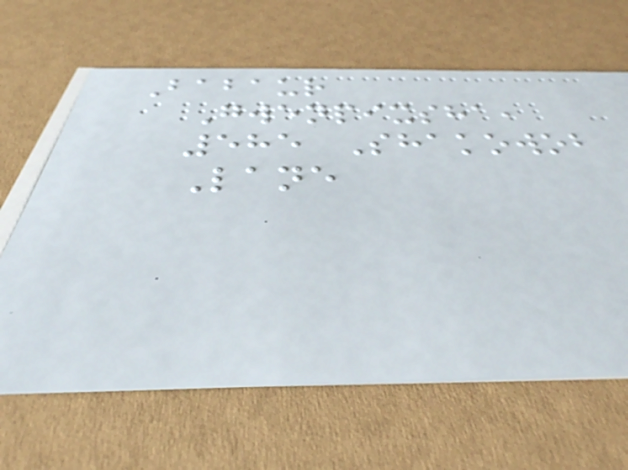Babaur
Gwenpixsha,
585 Shakowob
Lane
